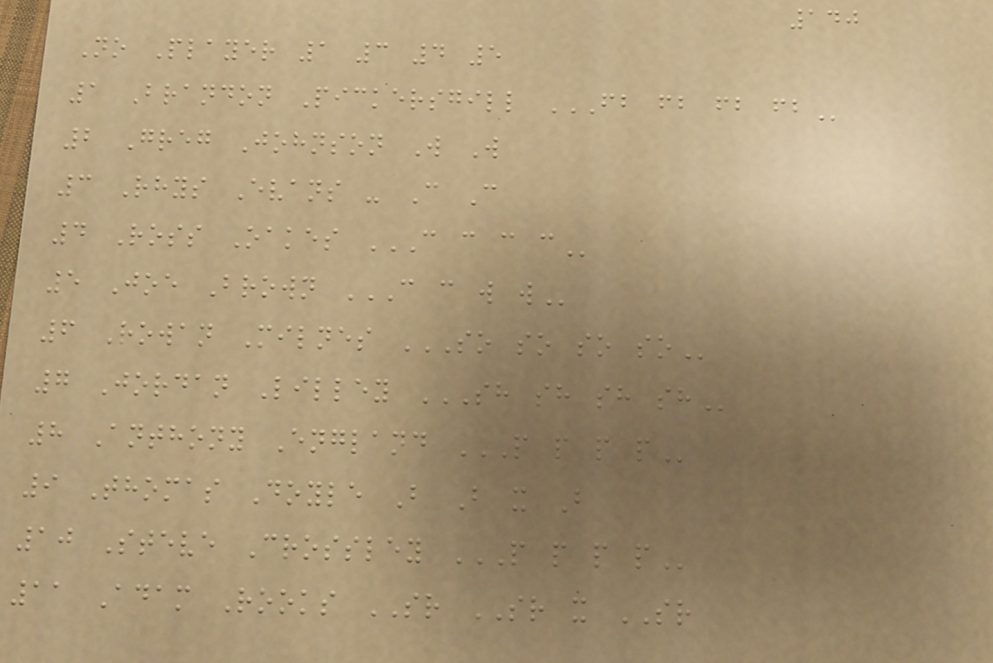140
No Player 1 3 4 5
1 Brandon Pickersgill FB FB FB FB
2 Greg Johnson W W
3 Rhys Evans - C C
4 Ross Oakes C C C C
5 Joe Brown C C W W
6 Rowan Milnes SO SO SO SO
7 Jordan Lilley SH SH SH SH
8 Anthony England P P P P
9 Thomas Doyle B B x B
10 Steve Crossley P P P P
11 Adam Rooks SR SR x SR
